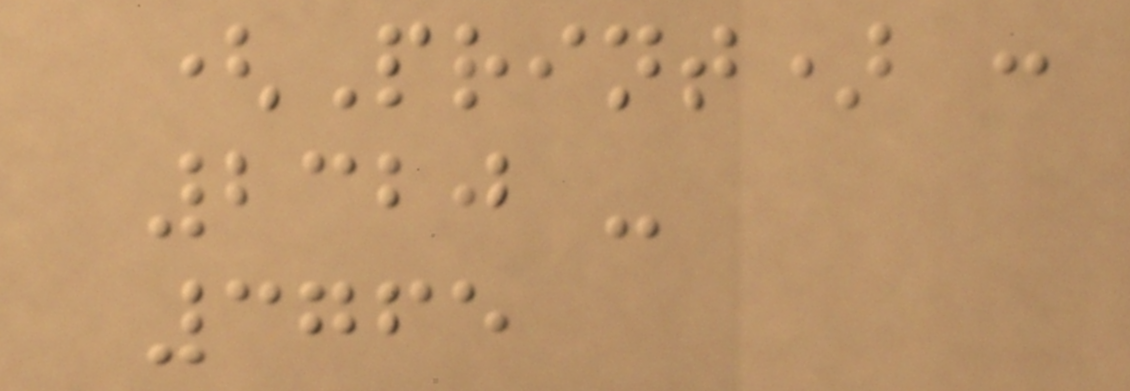(Print) :
2320 -
3765
